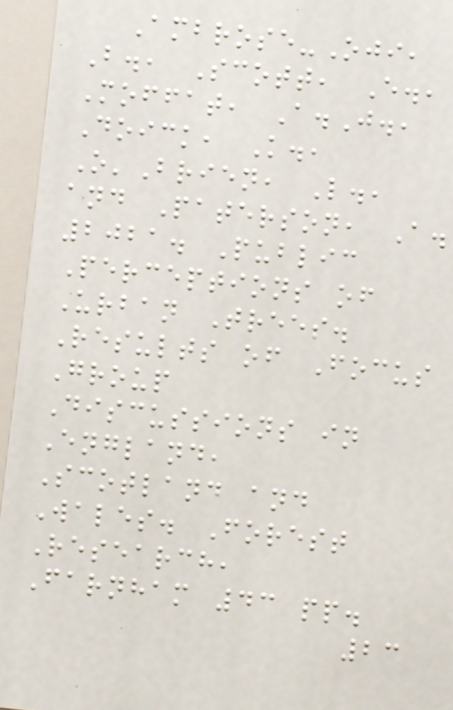Ambrose-Oji,
B., Scott, E.,
Moffat, A.J.,
Doick, K.,
O'Brien, L.,
and Paterson, A.
2021. Public
Perceptions of
Urban Trees.
Results of Focus
Group
Discussions in
England,
Scotland and
Wales. Forest
Research,
Farnham 43 pp.
23
